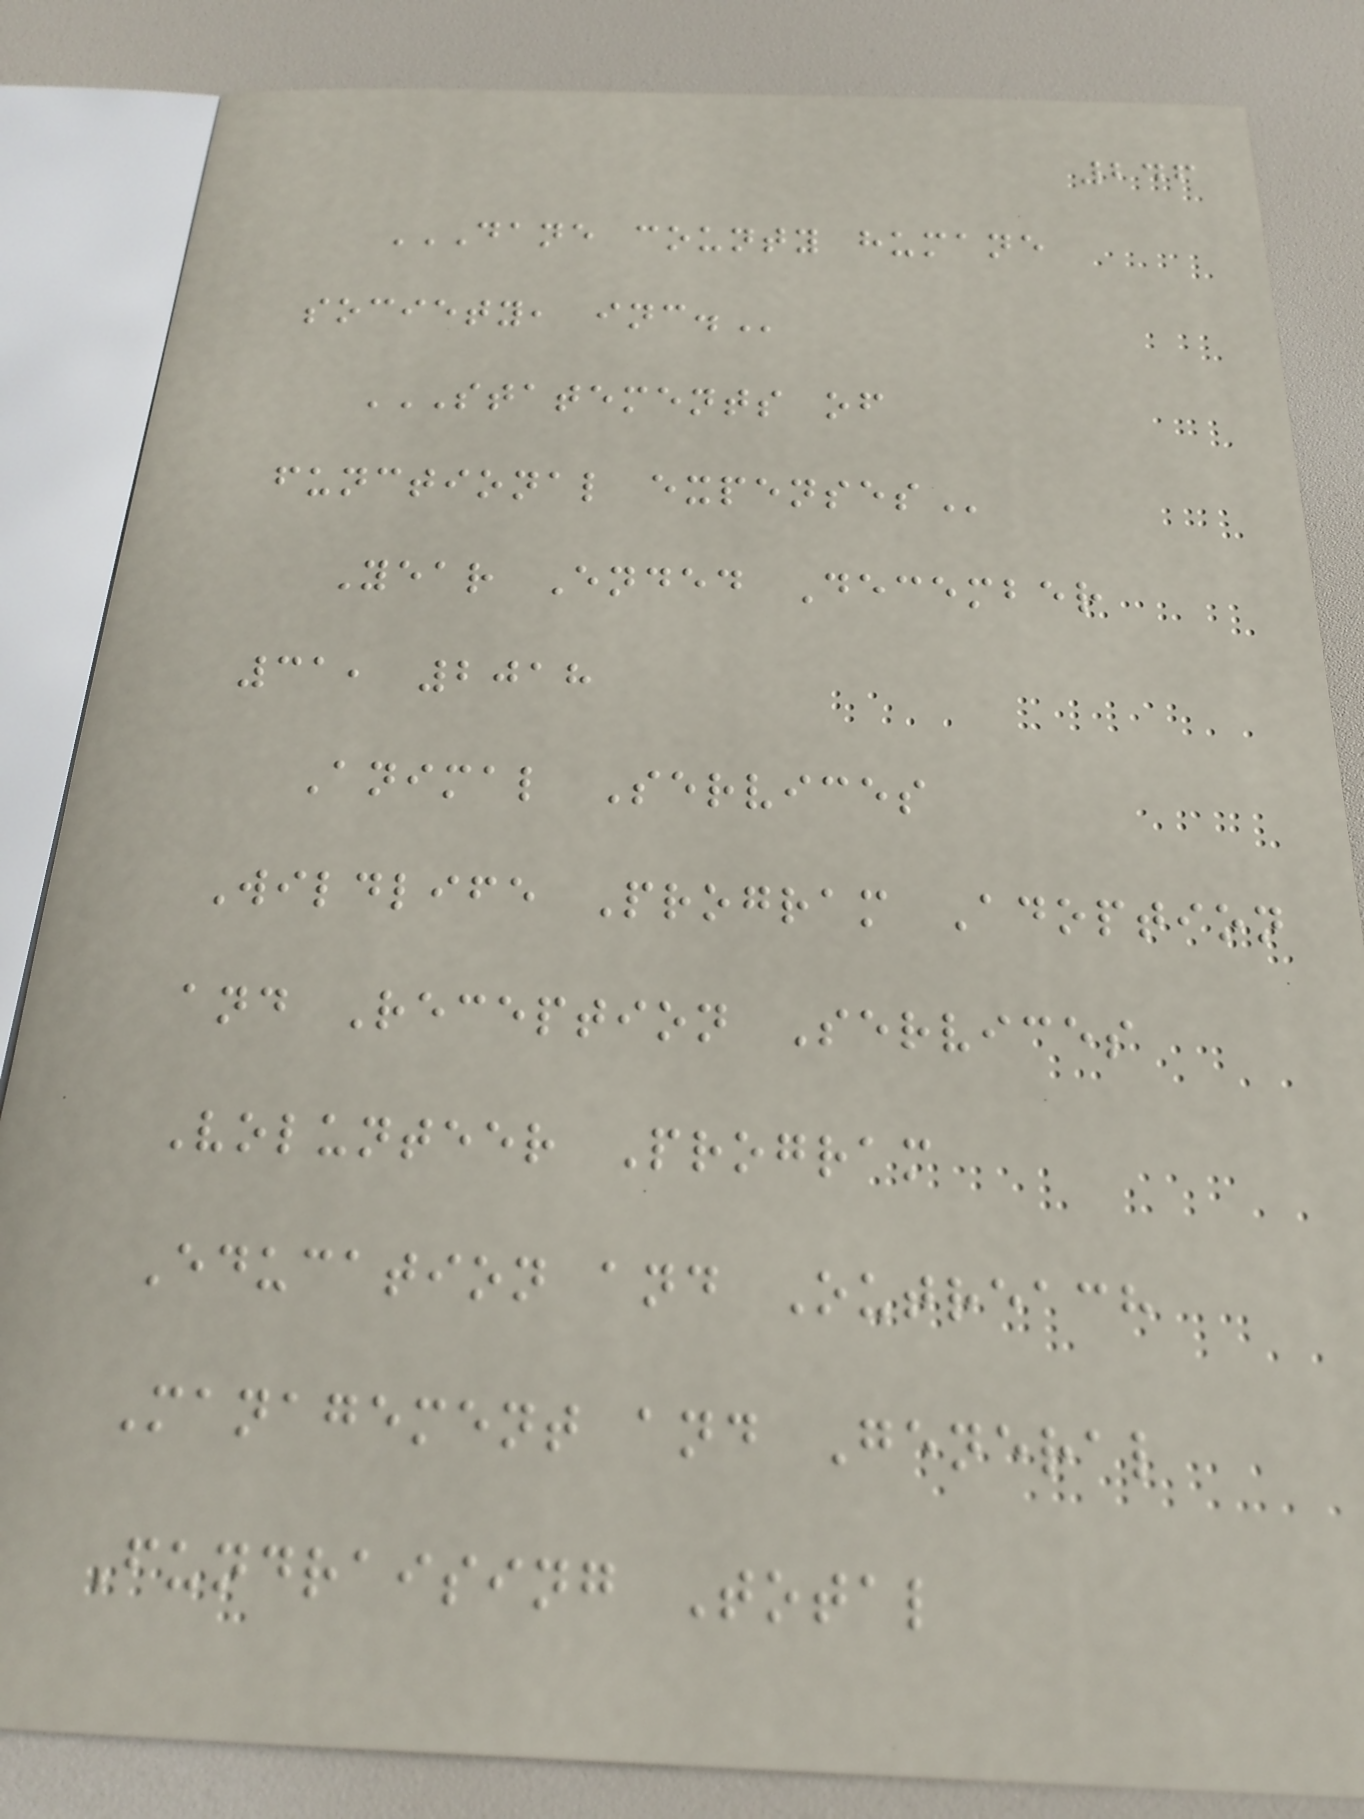246
DANE COUNTY HUMANE
SOCIETY, INC.
STATEMENTS OF
FUNCTIONAL EXPENSES
Year Ended December
31, 2018
Animal Services
Wildlife Program Adoption
and Reception Services
Volunteer Program
Education and Outreach
Management and General
Fundraising Total
